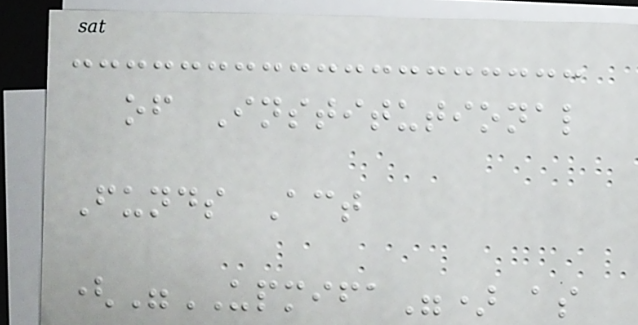of Institutional
Funds Act
("UPMIFA") as
